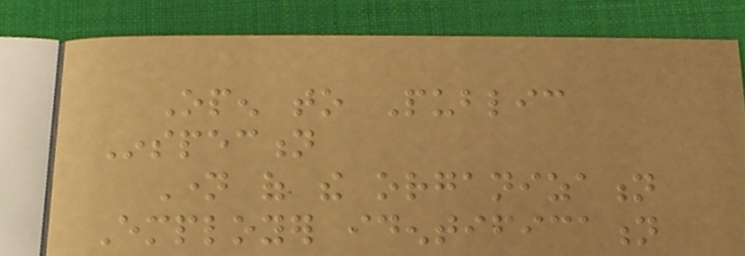Open to Public
Inspection
Name of the organization
Employer identification
